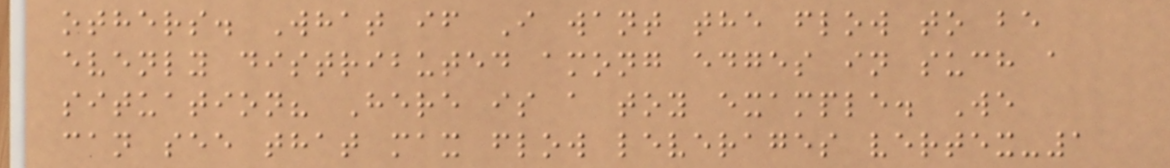others. What if I want the flow to be
evenly distributed among edges in such a
situation? Here is a toy example. We
can see that max flow leverages vertex-1
